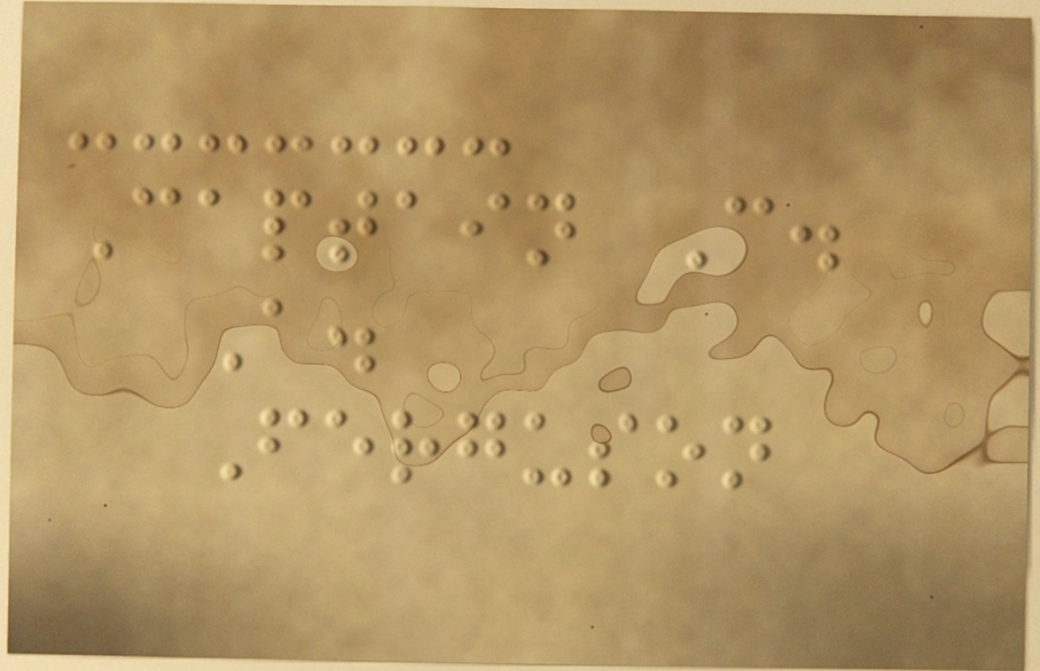Captain C.
A.
Ferguson
